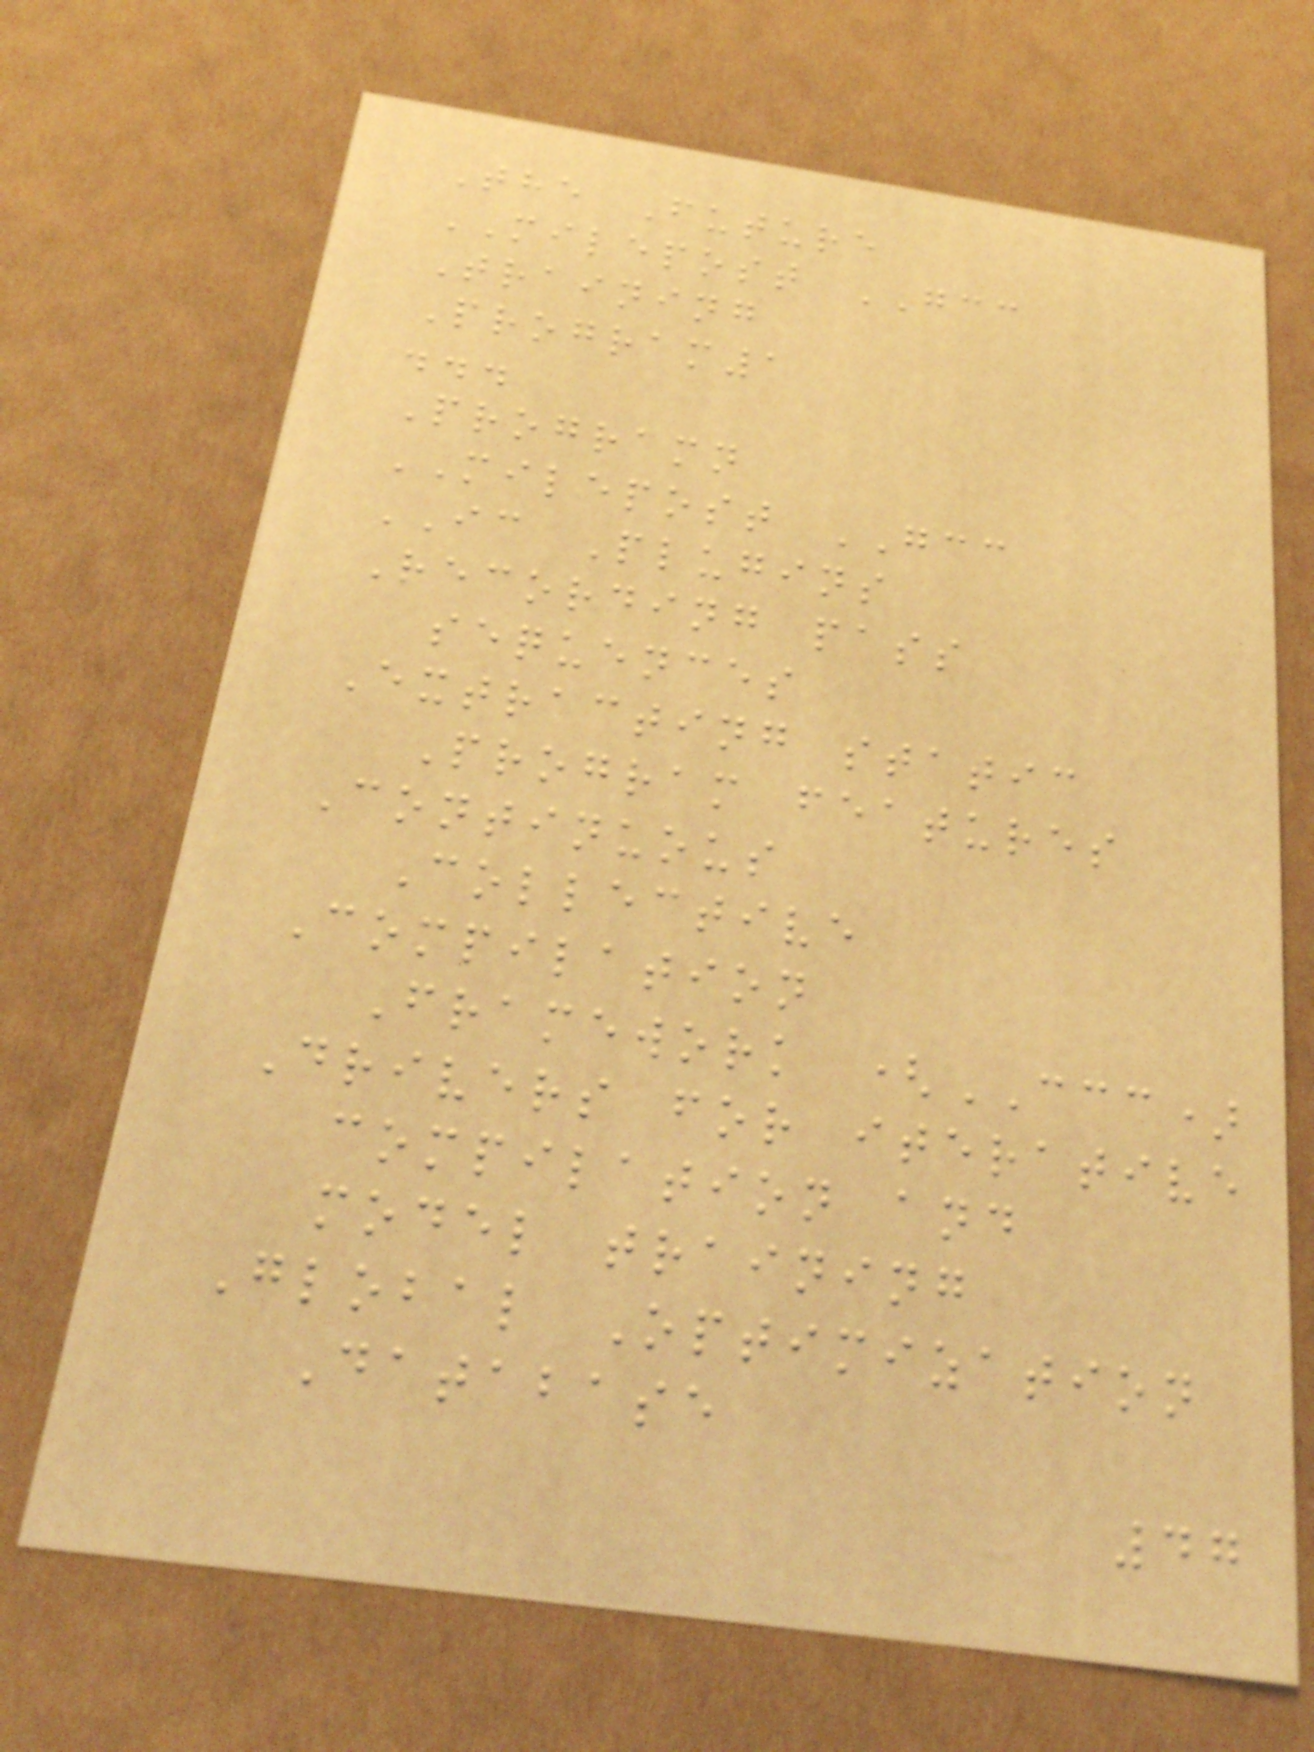The Future
MILEPOST GCC
Training
Program1
...
Programn
MILEPOST GCC
IC Plugins
Recording pass
sequences
Extracting static
Program features
Continuous
Collective
Compilation
Framework (CCC)
Drivers for iterative
compilation and
model training
Global Optimization
Database
47
